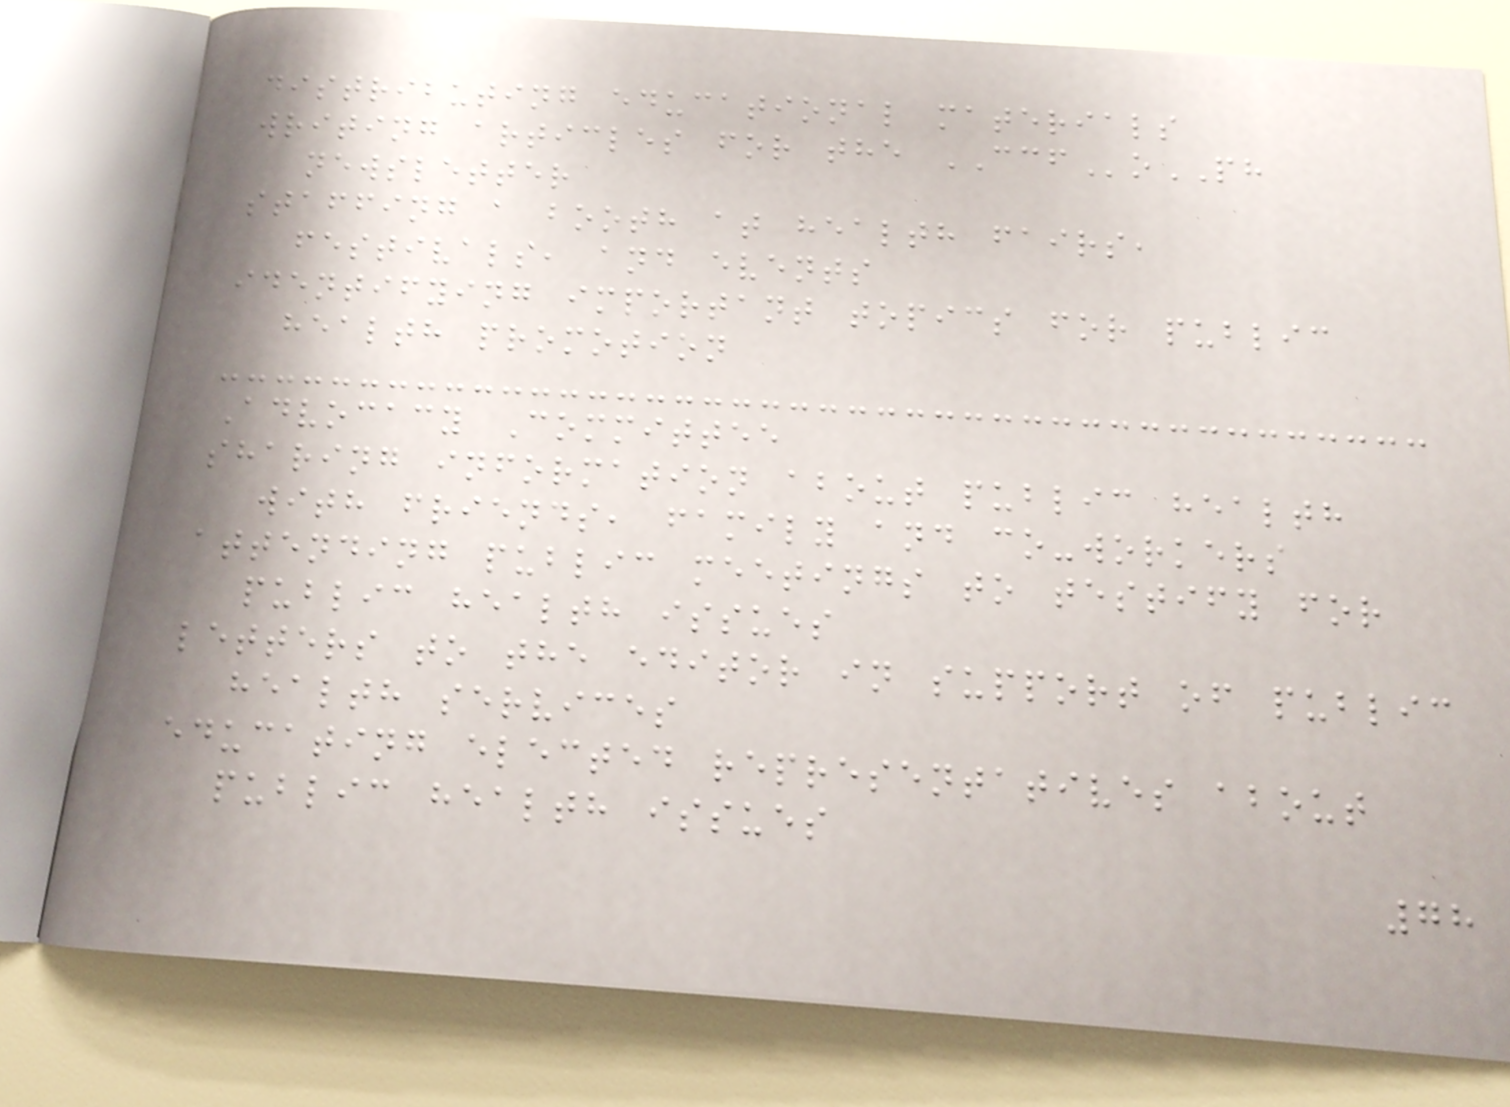distributing educational materials
writing articles for the CCFoPH
newsletter
staffing a booth at health fairs,
festivals, and events
identifying important topics for public
health promotion
Advocacy Committee
sharing information about public health
with friends, family and co-workers
attending public meetings to testify for
public health issues
letters to the editor in support of public
health services
educating elected representatives about
public health issues
78
